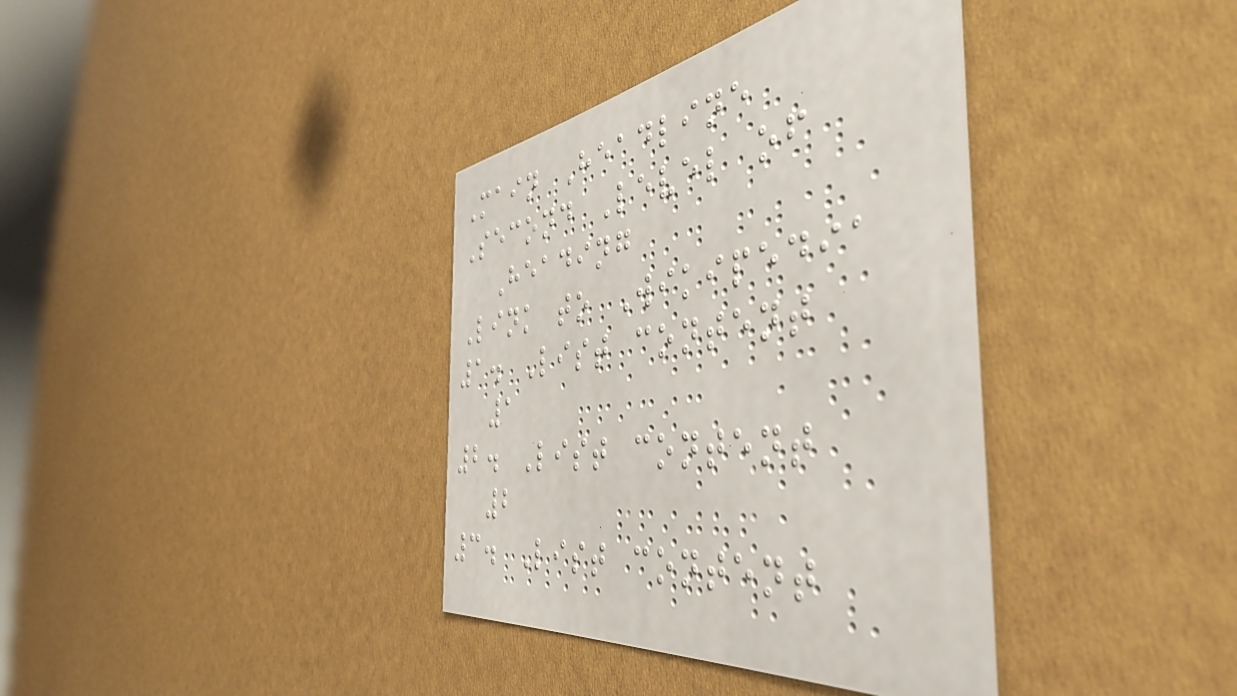Main Headline
Second Level of
Heading
Link to Wikipedia
1. List content
1
2. List content
2
3. List content
